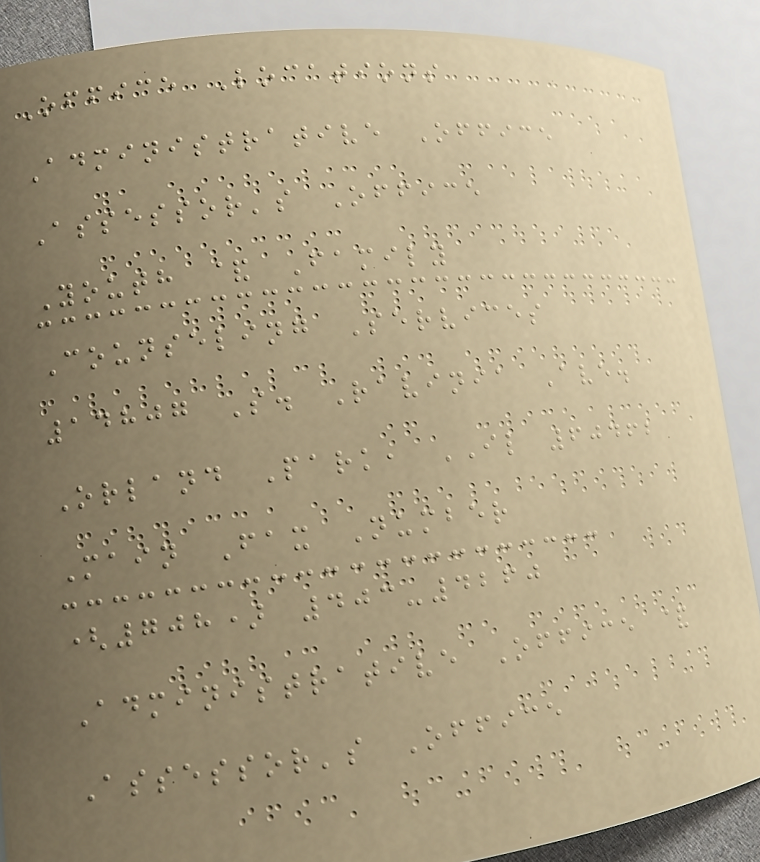Office Locations
Administrative Office
Assessor's Office
Youth & Family
Counseling Services
14807 S. Ravinia Ave.
Orland Park, IL 60462
Main Fax Number
(708) 403-4260
Administrative Office &
Assessor's Office
